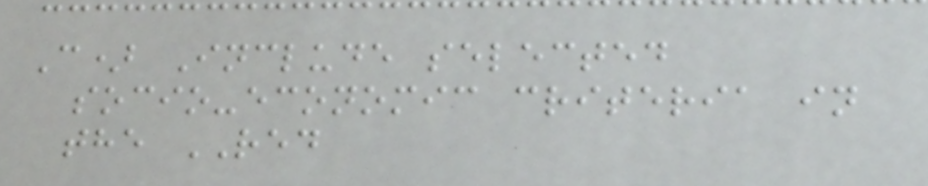C) Include selected
socio-economic criteria in
the RED
